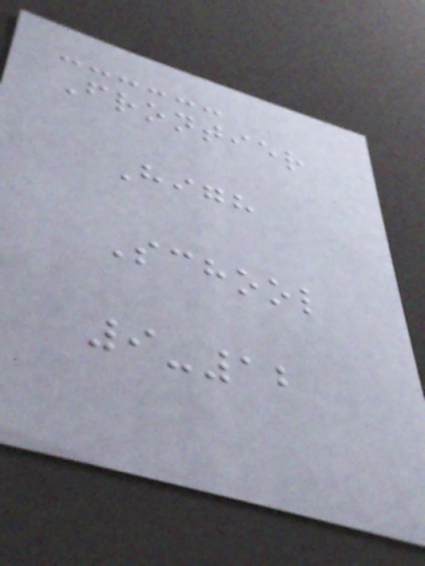Frontier
High
School
9-12
